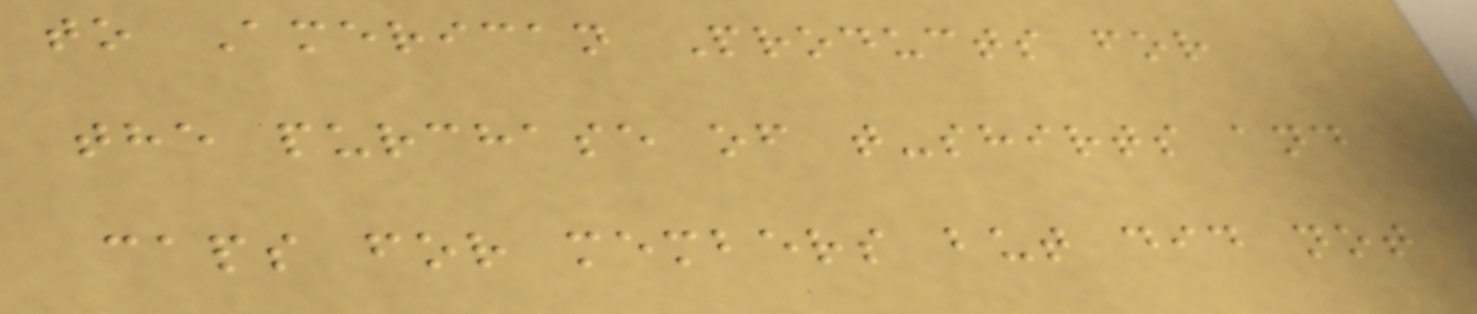to American Products for
the purchase of t-shirts and
caps for members but did not
